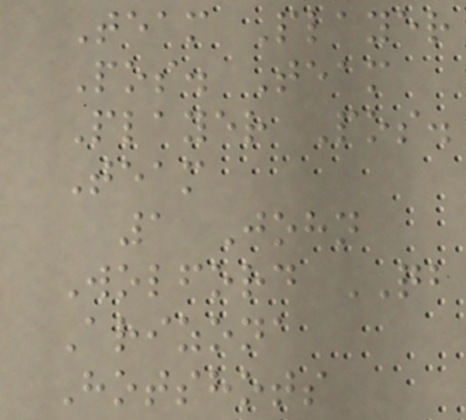Team Player
Pos. Team
Player Pos.
Team
1 John
Wolford QB
Arizona
Hotshots
